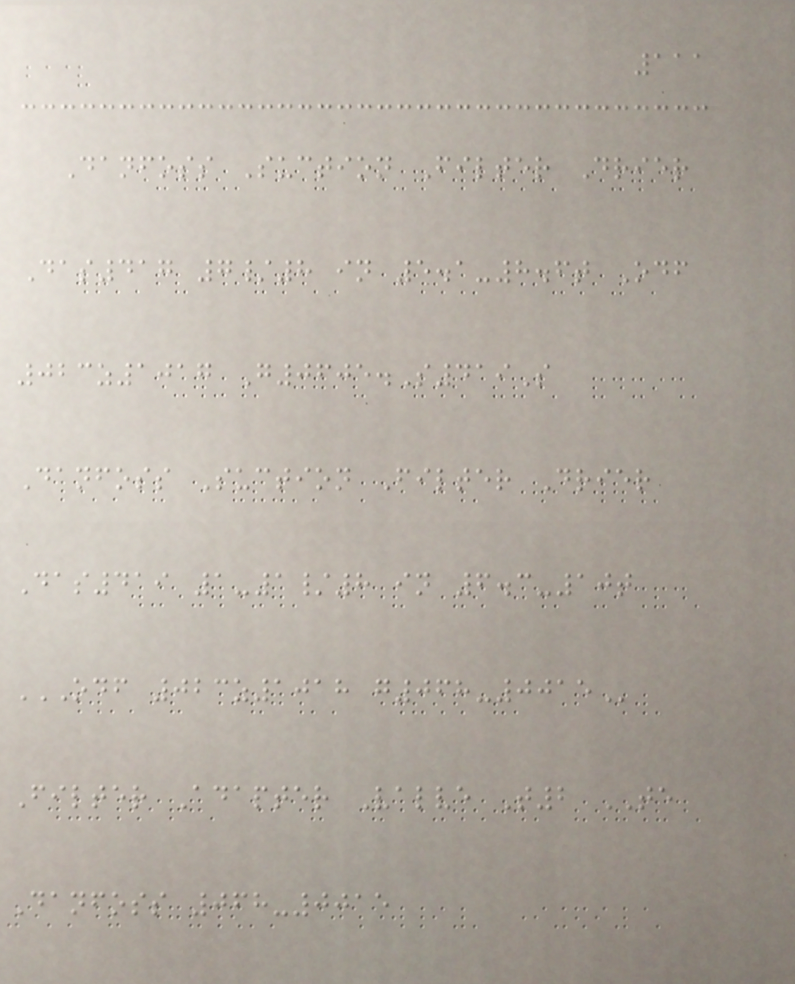111
Danfoss Suction Filter Drier
Das417 7/8 in 5.1-8.6t Odf
023z1017 G0605.S419S
Danfoss Suction Filter Drier
Das419 1-1/8 in 6.3-10t
ODF 023Z1018 G068-0015
Filter Adapter Valve T2 TE
Danfoss 068-0015
